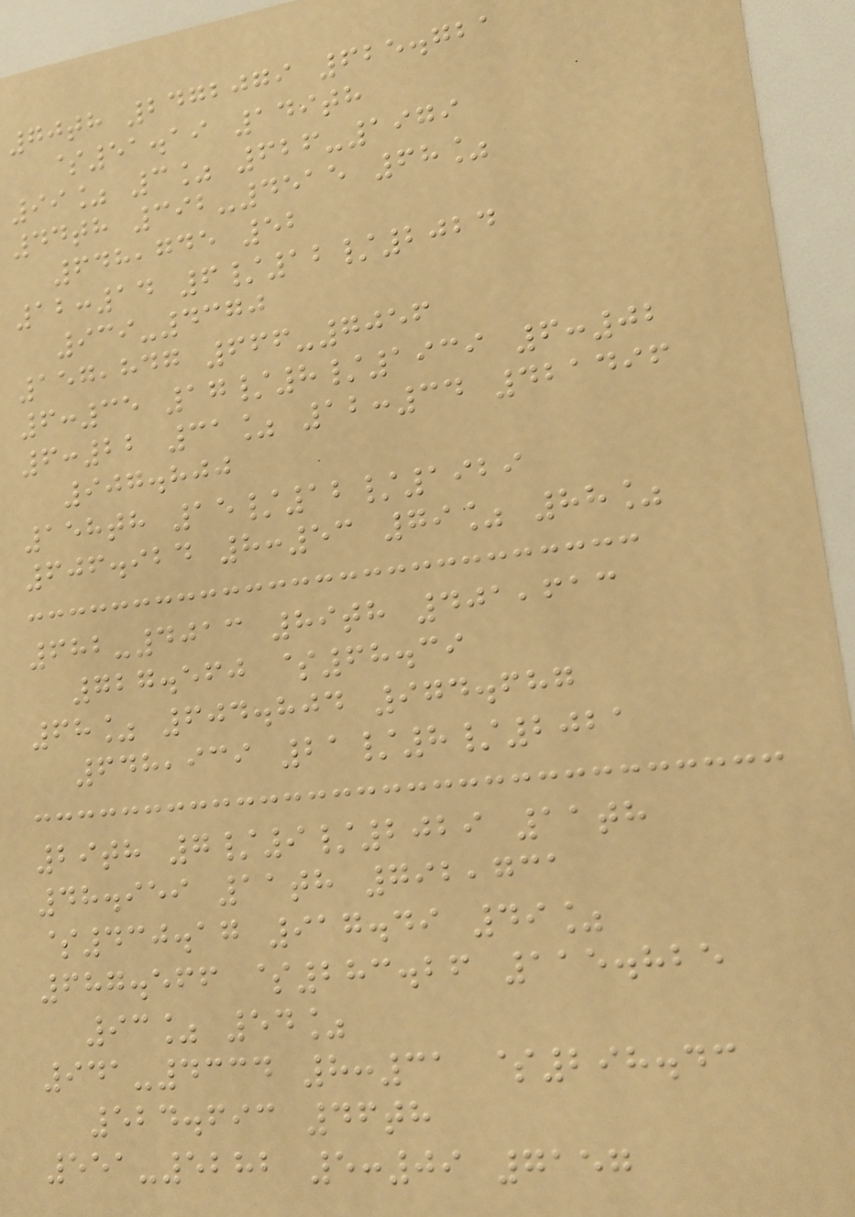70th 2472079 625.721
$51.19 149th
99% 3% 626-1979
44th 392-4515 68%
648,745 52
12:14 6/12/2024
939-4370
157,847 666-7056
6:35 17/8/1939 6:02
6:22 31% 12:34 421496
907.800
158th 15/12/1929
606.924 8:53 79% 88%
682-4013 89th 401,613
727.560 $68.39
68% 604.804 974.687
648,939 21/8/2021
29th 7/9/2029 11th
48.959 11th 792,731
$430.17 917.49 49%
687.566 $283.26 115.825
93% 54%
941-4334 8:31 $298.43
524.693 46th
551-5282 5:09 7157
